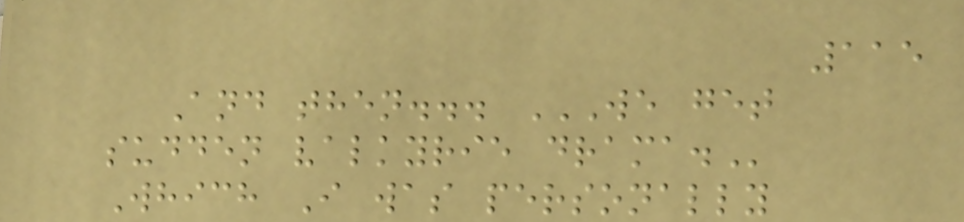115
And then... WE GET
SUDDEN VALKYRIE DRAMA.
Which I was personally
